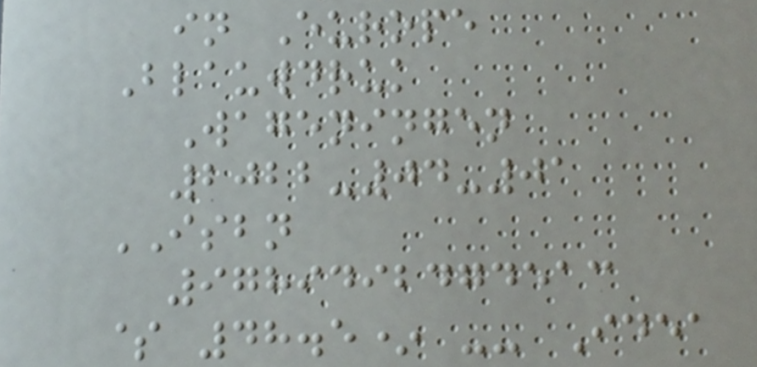in Europe
Blauwdruk
Wageningen
2022-04-01
ISBN
9789492474513
$ 48.5* -- Idea
